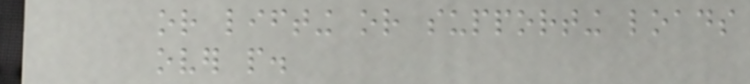or lifting or supporting loads
over people.
